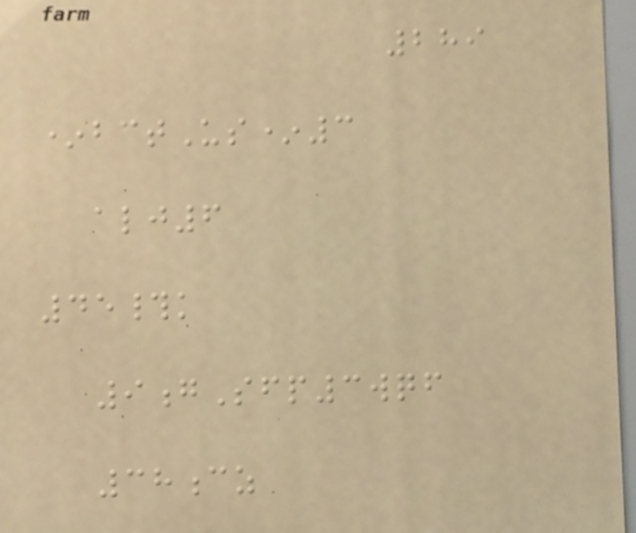289
*bctUs*3
alj6
45#k
9gSfp3wqf
38cz
